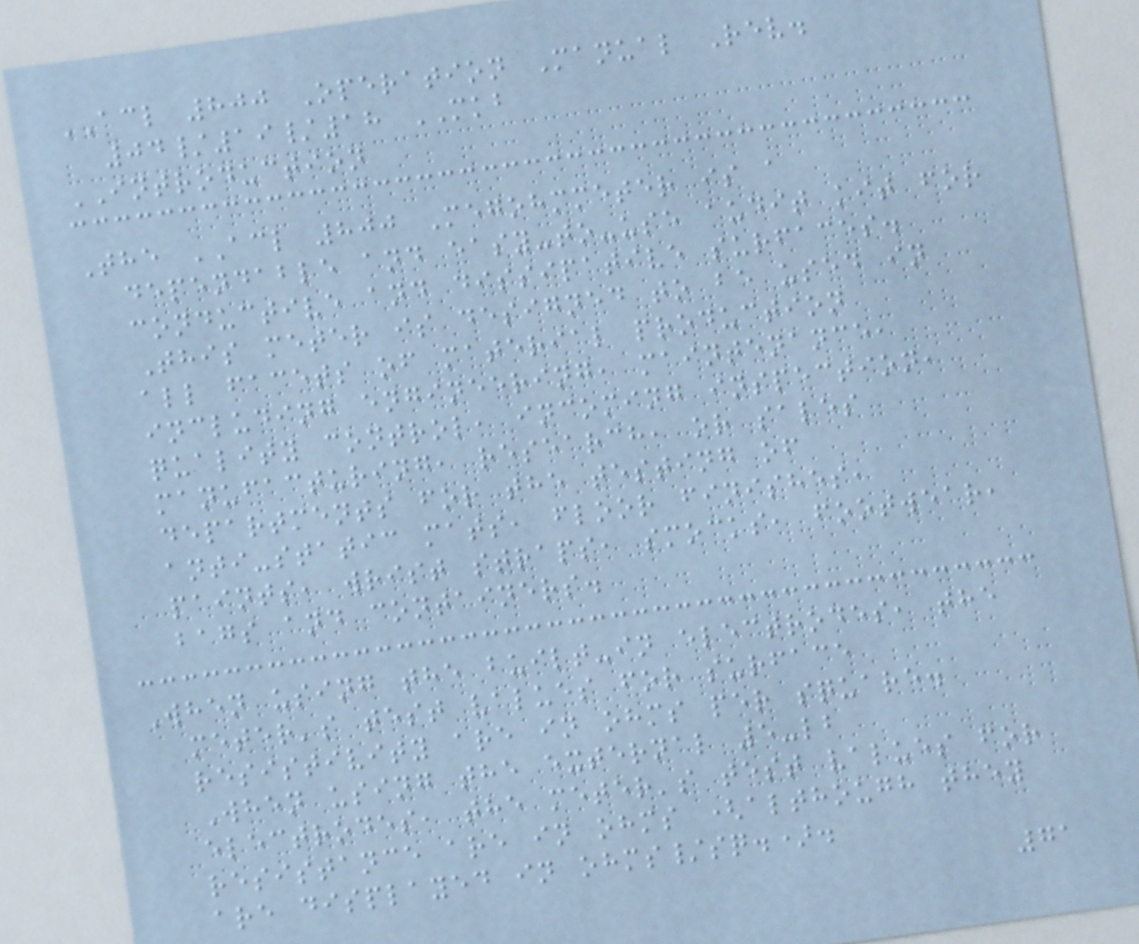ACL 800 Operation Manual Rev.
04/19/18 MKB
INTRODUCTION
The ACL 800 Megohmmeter is a
dependable and easy-to-use audit kit for
conductive and dissipative surfaces.
This meter is designed to be used in
all facets of material production
including engineering, maintenance,
quality control, incoming inspection,
manufacturing, research, or sales
departments for the testing of
anti-static mats, floor finishes,
paints, wrist straps, smocks, footwear,
bags and containers.
When using the built-in electrodes, the
meter's test values for surface
resistivity are in ohms per square.
When using the external 5-lb
electrodes, the meter's test values for
resistance are in ohms (although they
are displayed in ohms/sq.).
71
